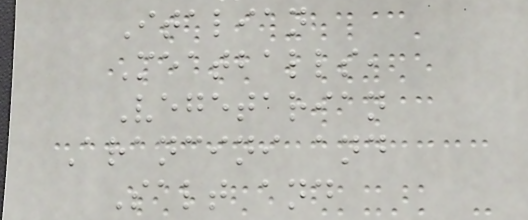Italian
Meatballs,
Vegetarian
Arancini and
Salt and
